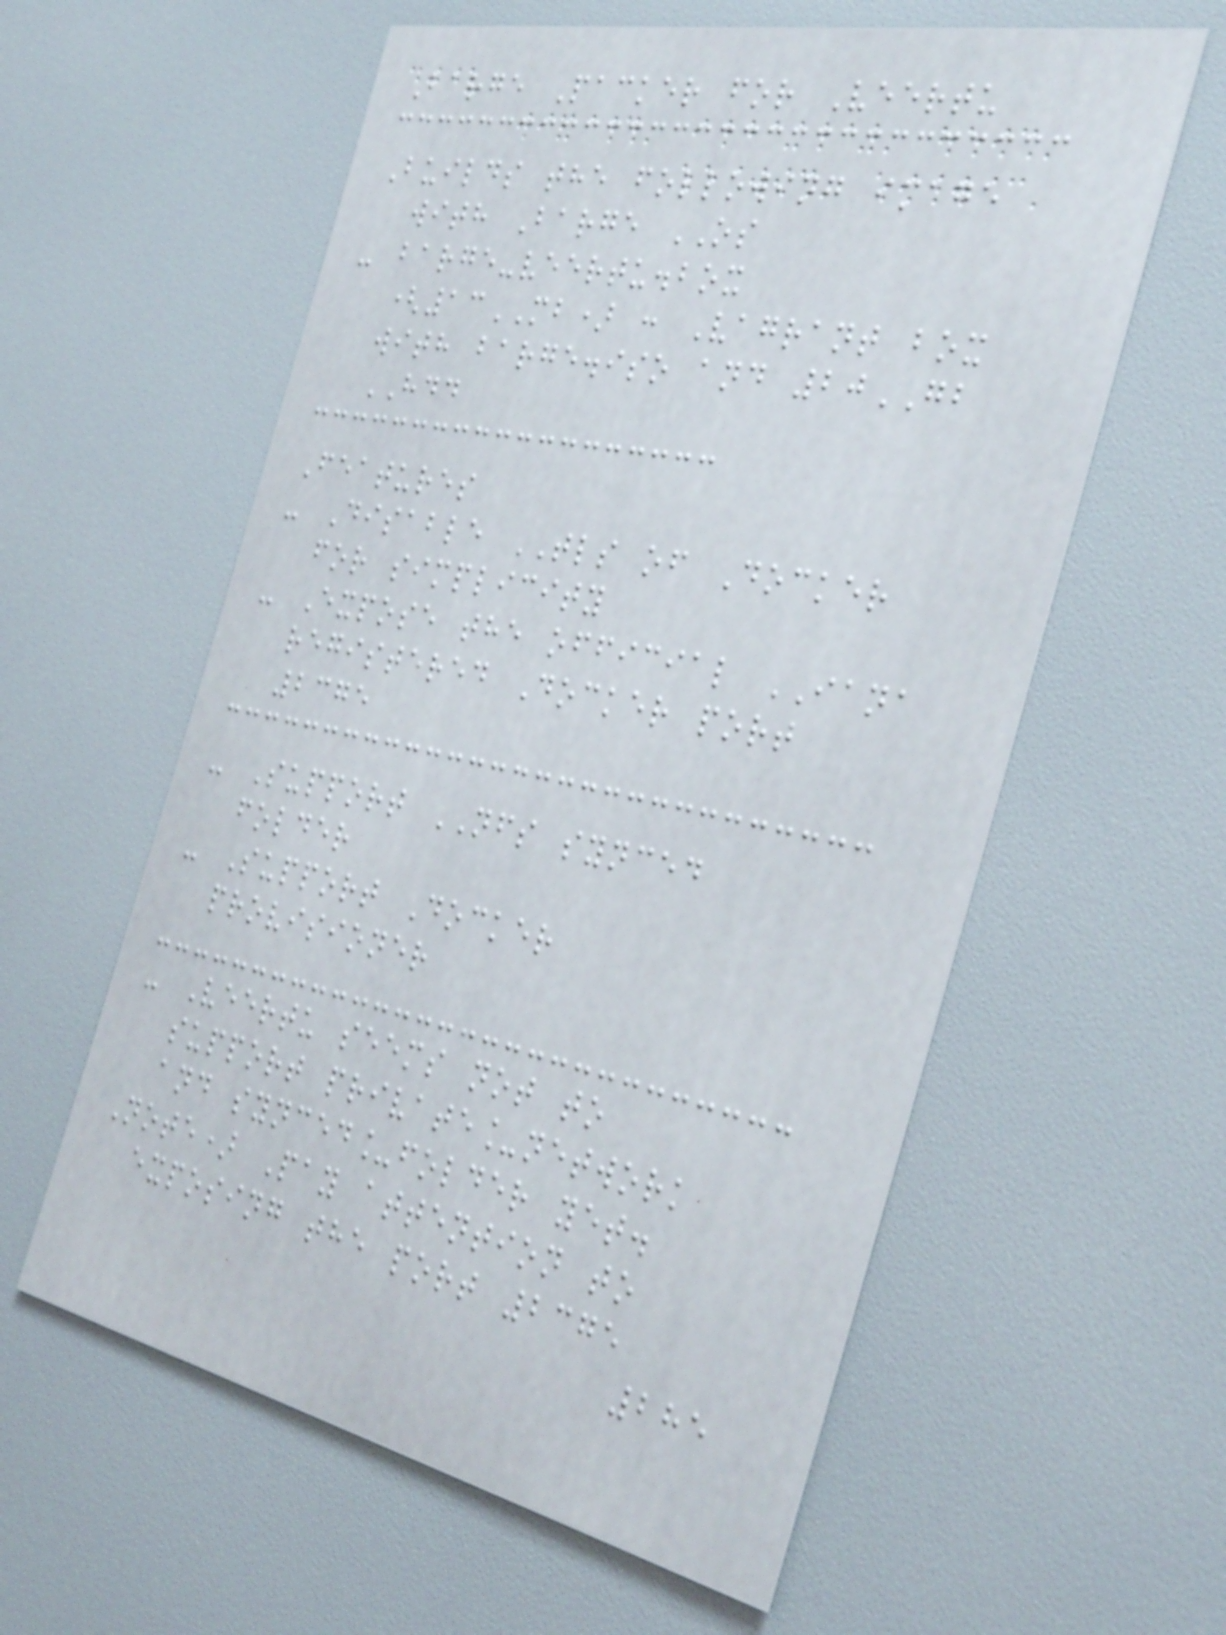Barge Packer for Veertu
Builds the following image
with Barge OS
- barge-veertu.box
(13MB) : Vagrant box
with barge.iso and 20GB
HDD
Features
- Disable TLS of Docker
for simplicity
- Expose the official IANA
registered Docker port
2375
- Support NFS synced
folder
- Support Docker
provisioner
- Veertu seems not to
support private_network
and synced_folder yet.
Note) Pay attention to
exposing the port 2375
285
